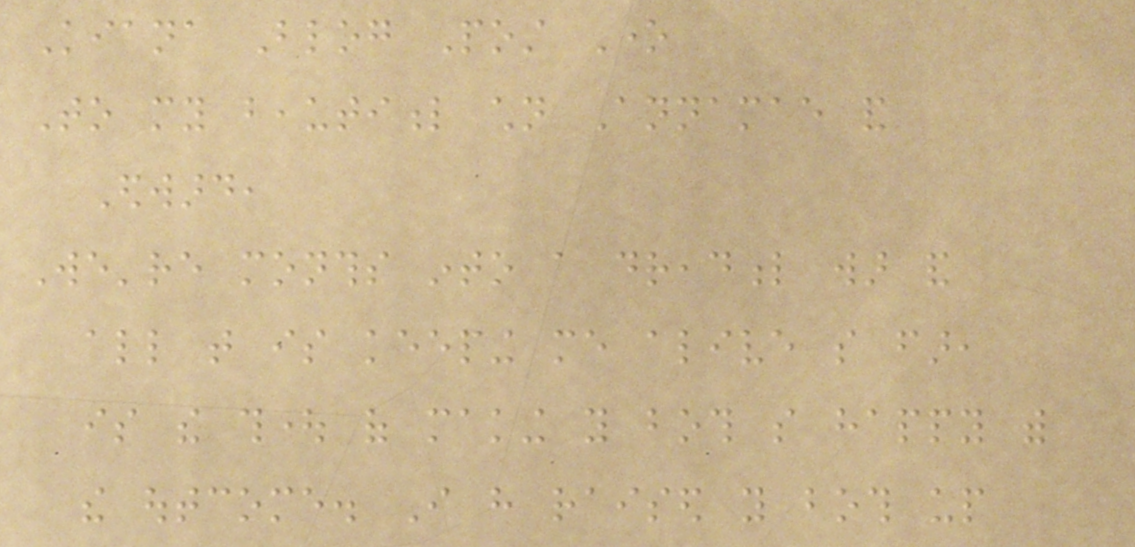Kiana Blog Post One
To my beautiful children Annamae and
Edward,
We're months into a dreadful war and
all that is keeping me alive so far,
is the thought of making you both so happy with
the outcome. I have raised you both up
